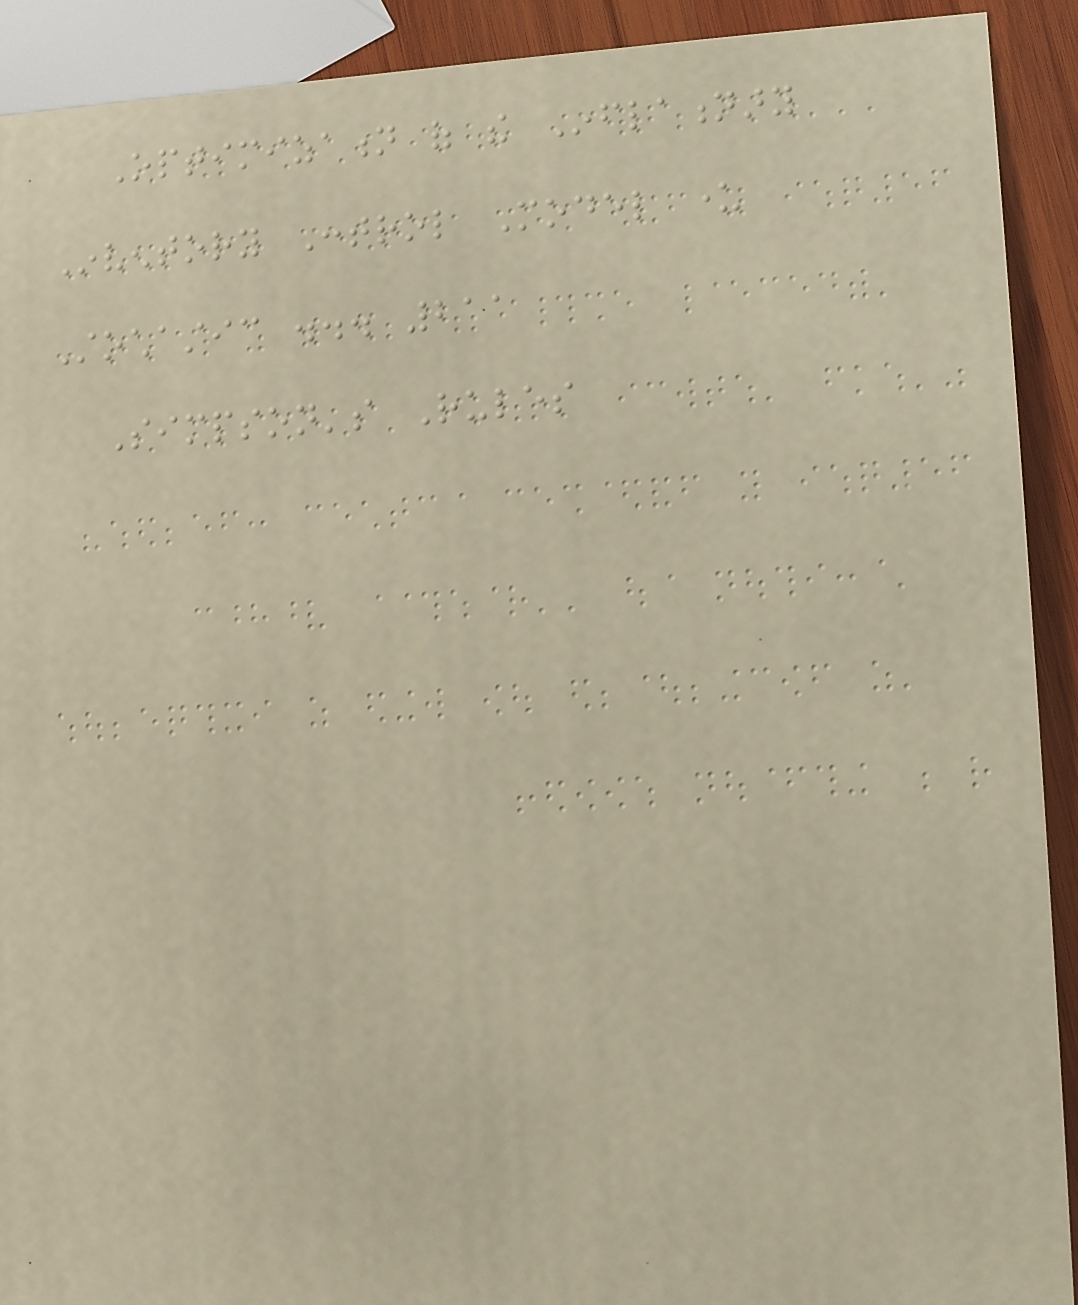Optimization of the Inflationary
Inventory Control Model under
Stochastic ... 211
Simpson's Rules
